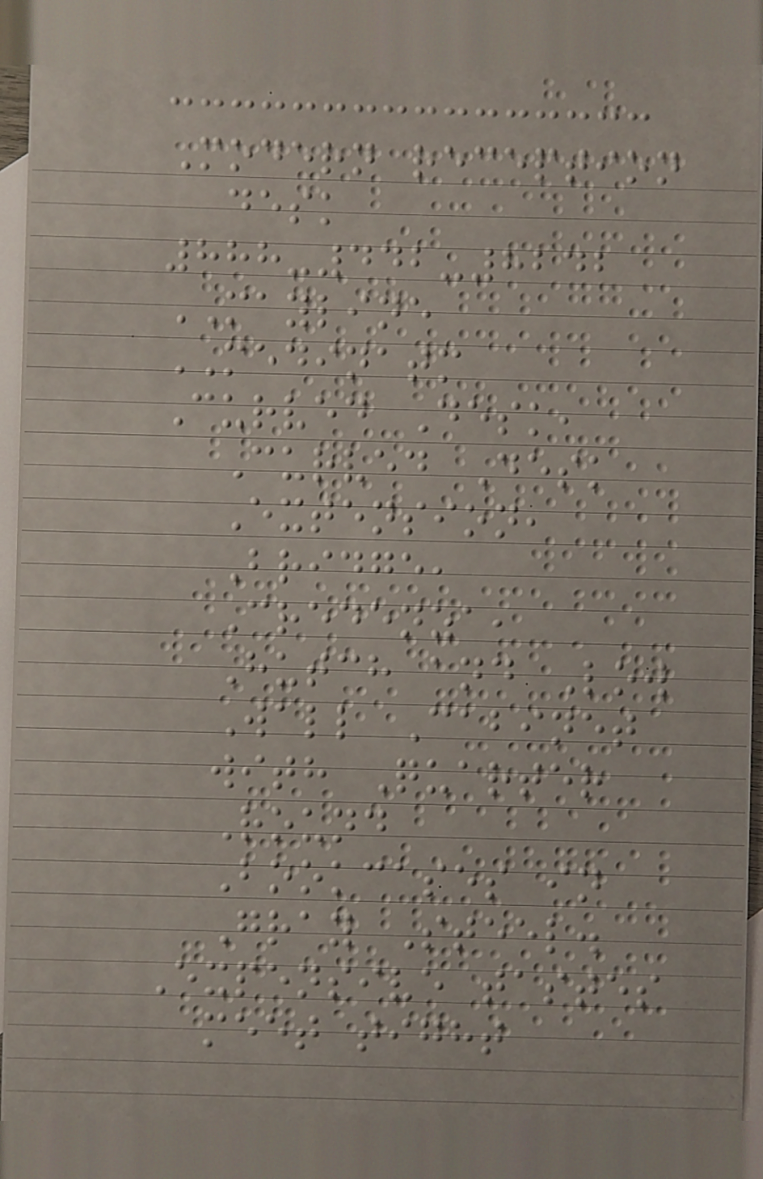Modern reception
desk
888-442-8242
MAYLINE
MEDINATM
Curved Desk,
Curved Desk
Extension,
Bridge,
Credenza,
Hutch and Low
Wall Cabinet
with Quarter
Round
Bookcases in
Gray Steel.
Expensive tastes
meet tight
